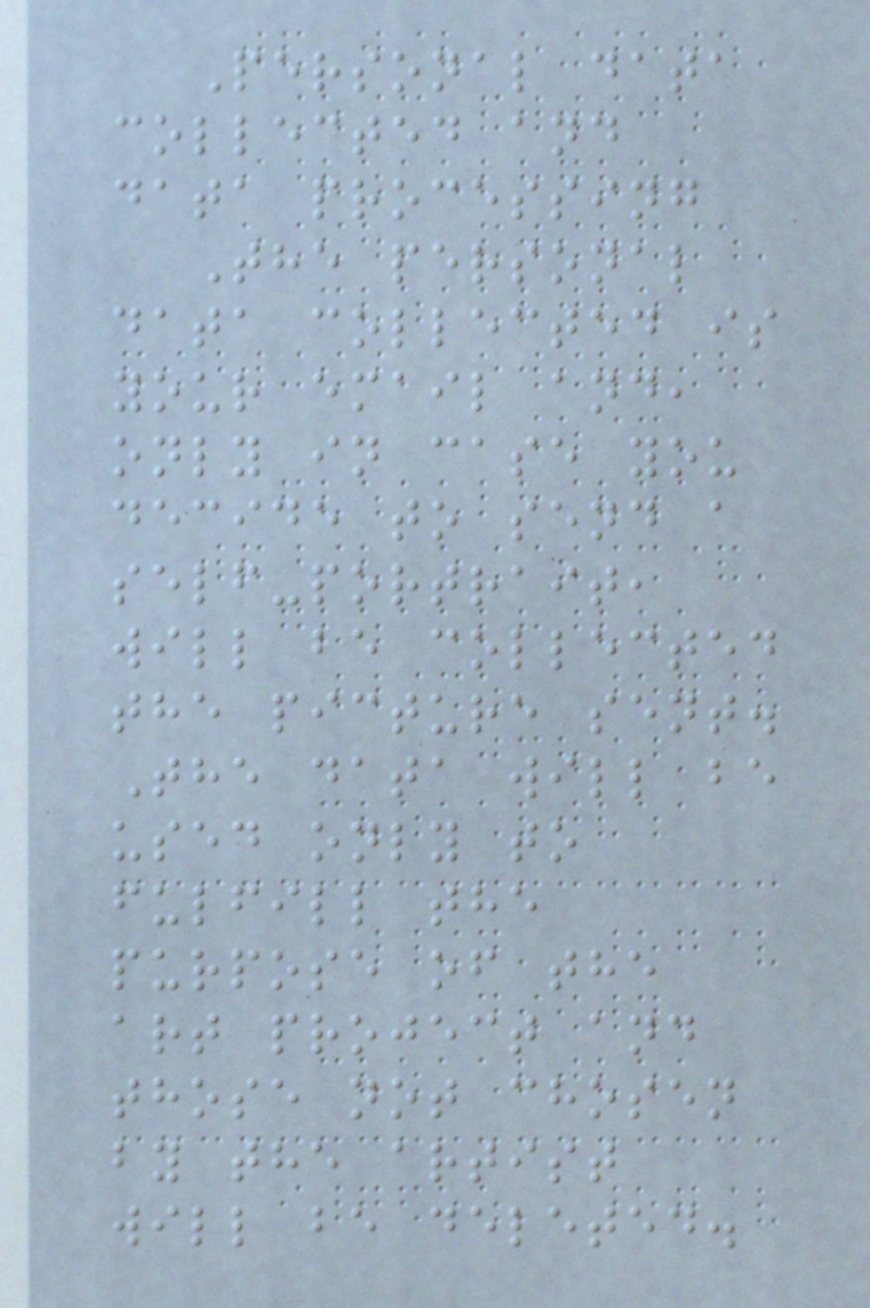Personal data
collected and
data processing
The personal
data collected is
your email and,
only in case you
decide to send a
self-portrait,
will be collected
the picture sent.
The data will be
used only to
fulfill the
purpose of the
art project and
those not chosen
by the artist
will be deleted.
